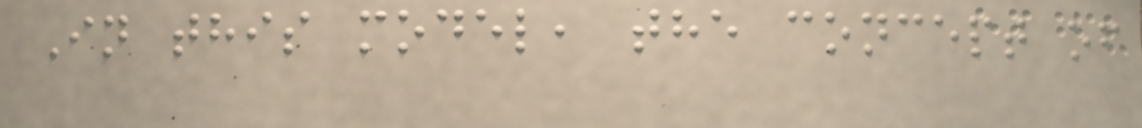In this model, the concept of
